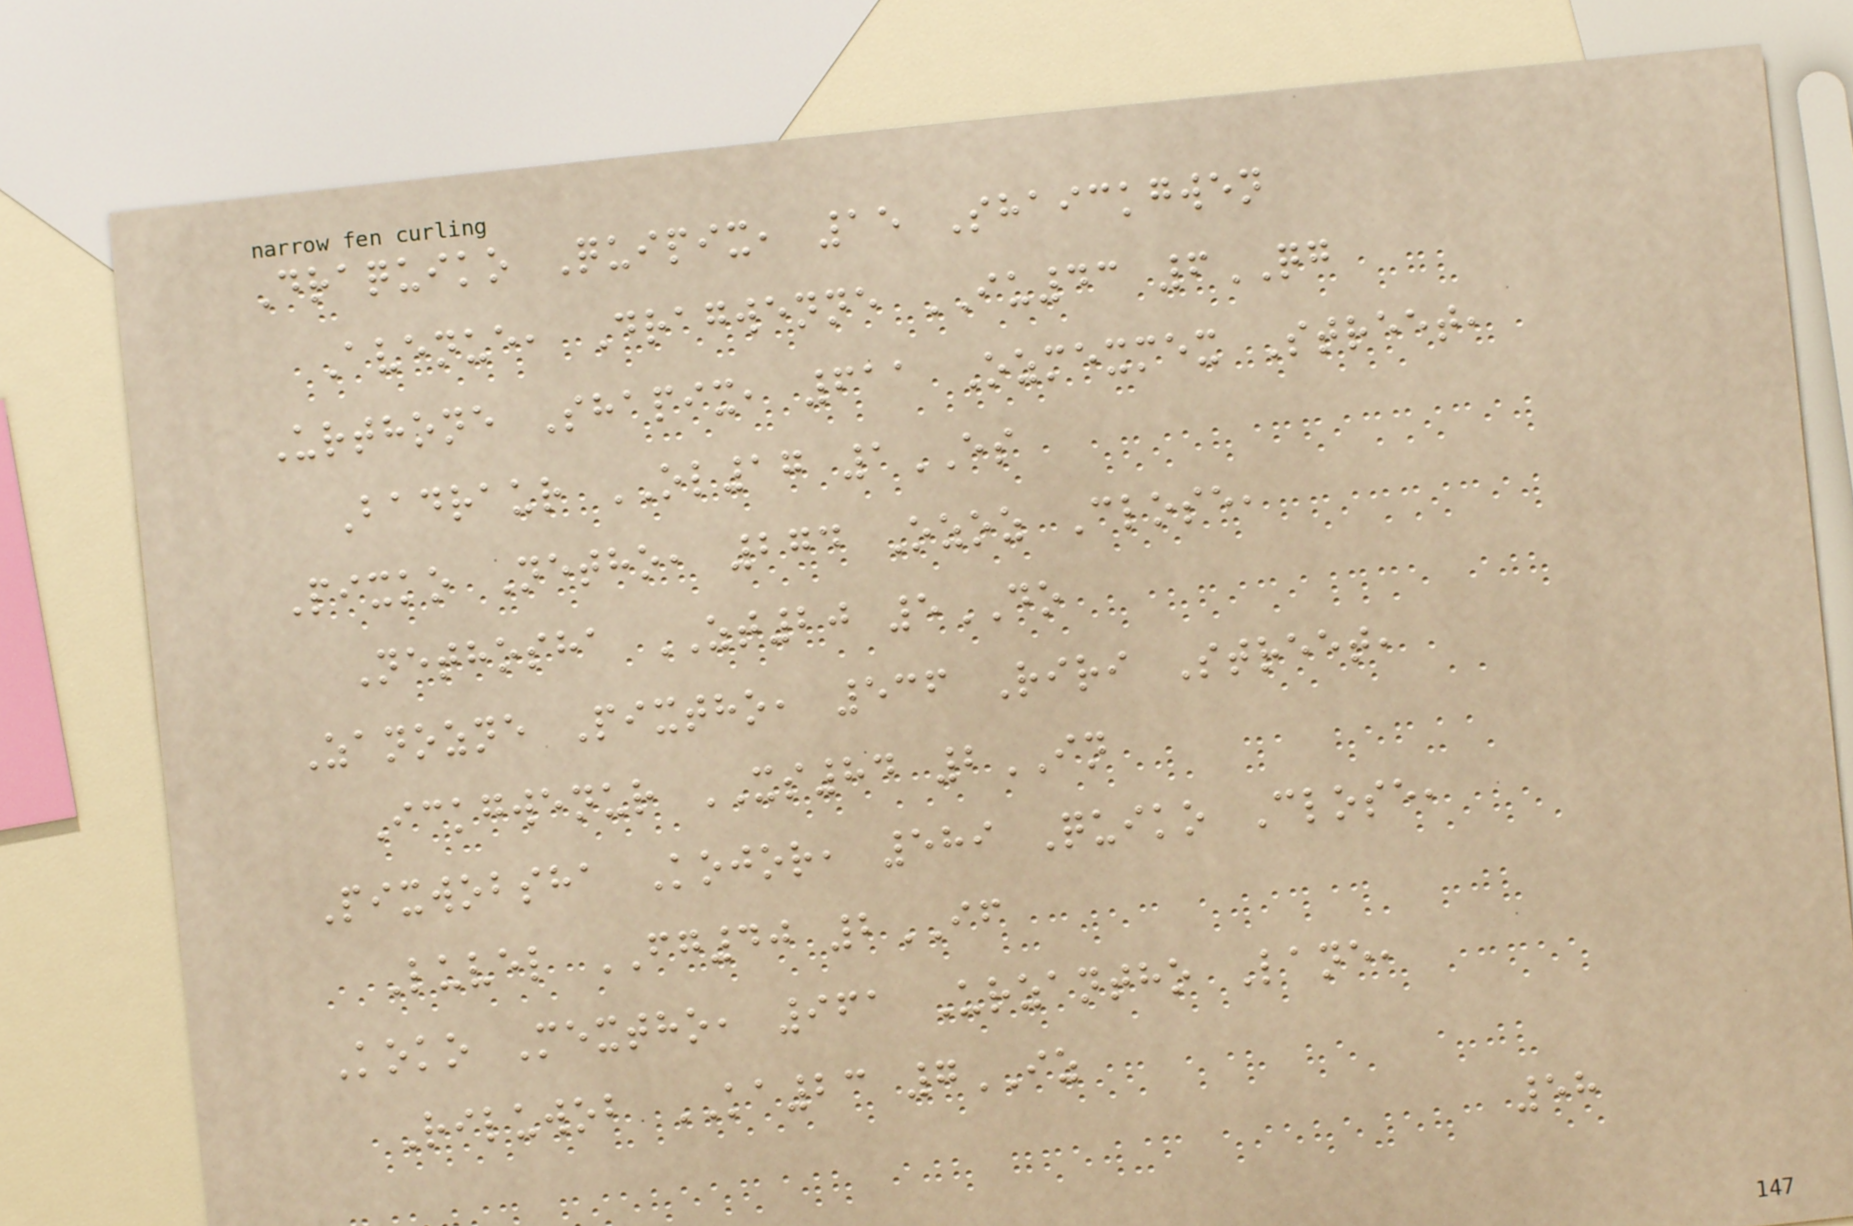Draquiko Quipix, 15 Shaickgwen
Avenue, Dragwenne IU43 6QG
Urthone Shapix, 611 Ozmexmex Street,
Badraur OL17 1ES
Pixko Netho, 274 Ozoz Close,
Nethosha ZT20 5DO
Zanozne Pixtho, 536 Riri Street,
Ickgwenur XS84 2IN
Pixwobsha Kojor, 589 Quiko Close,
Luvel FG40 2IF
Koko Mextho, 961 Urzantho Lane,
Riluwob KA23 7IZ
58
